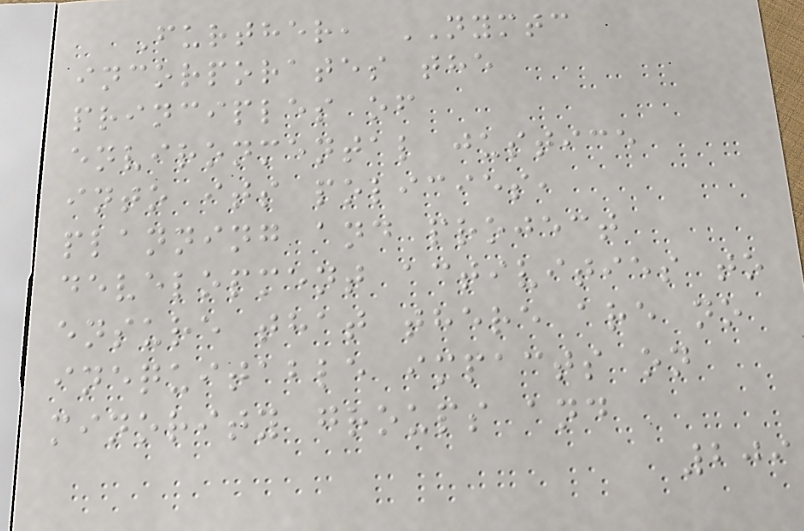Further, NYMTC
incorporates the
principles of
environmental justice
into its policies,
planning and project
development activities to
ensure that there are no
inequitable impacts on
minority groups and
209
